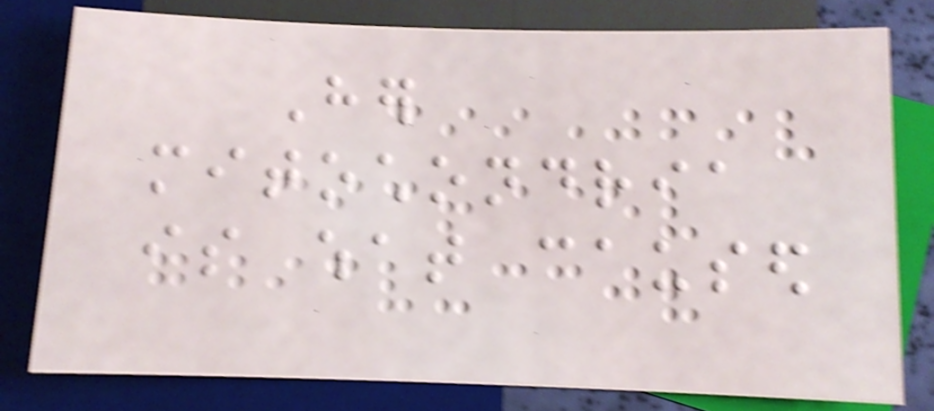Her
mitochondria
is what caused
